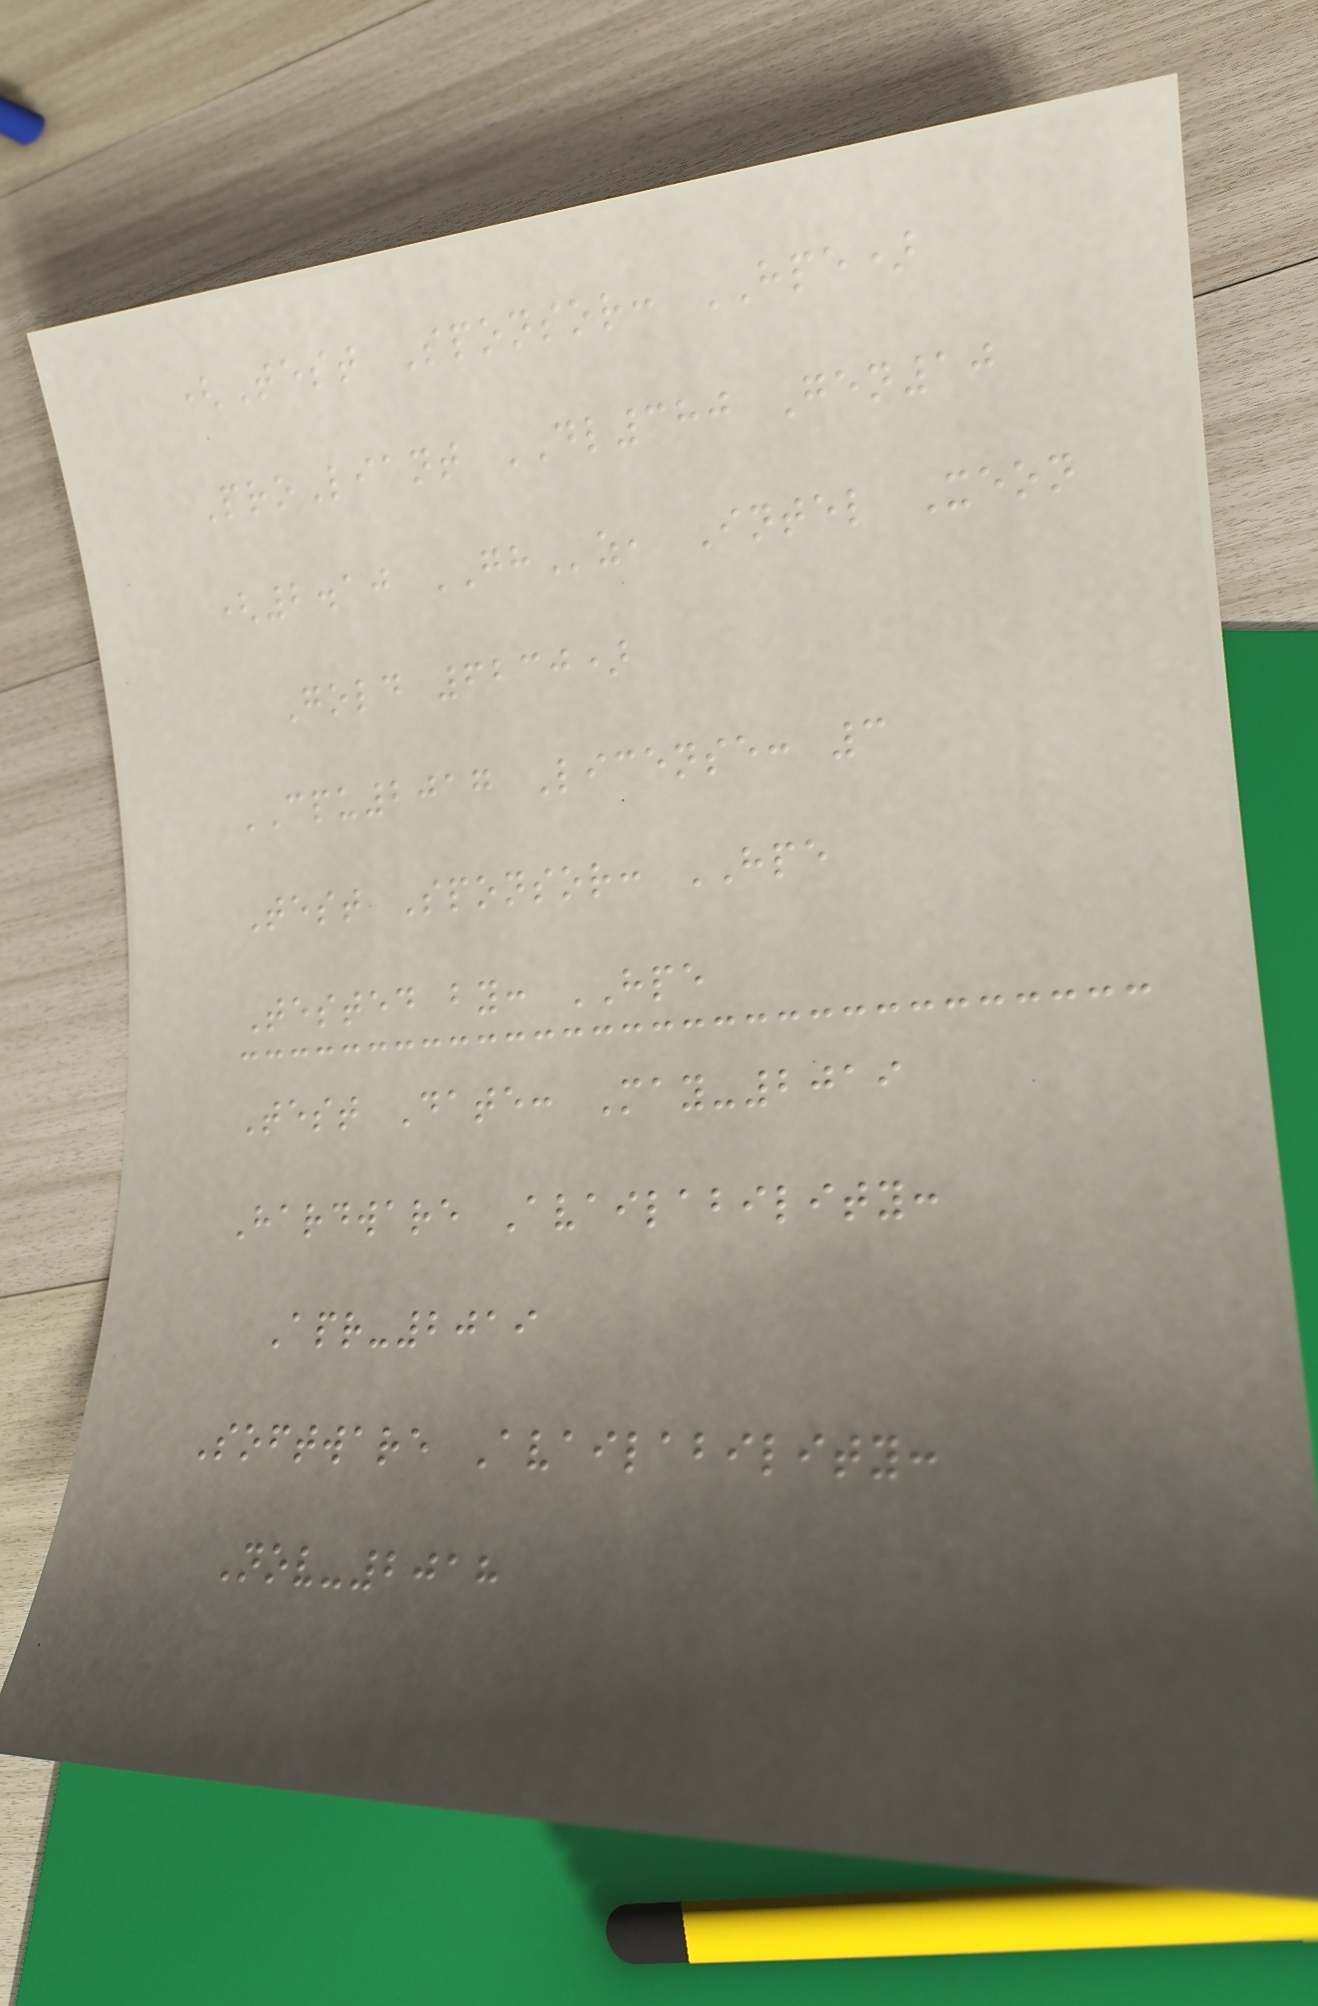(Test Sponsor: HPE)
ProLiant DL380 Gen10
(2.10 GHz, Intel Xeon
Gold 6230)
CPU2017 License: 3
Test Sponsor: HPE
Tested by: HPE
Test Date: May-2019
Hardware Availability:
Apr-2019
Software Availability:
Nov-2018
